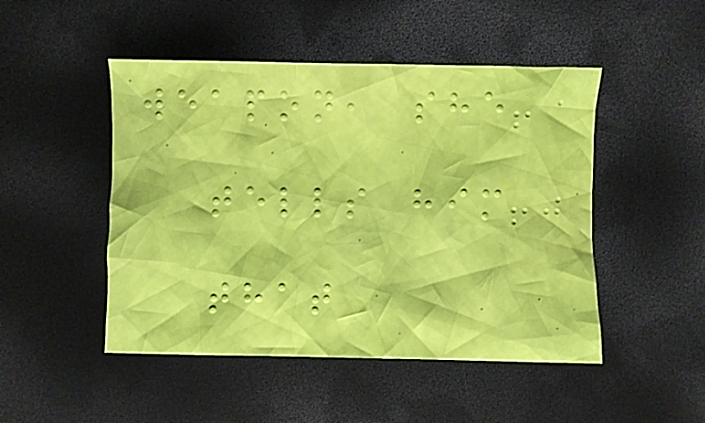weapon, she
tells him
that
